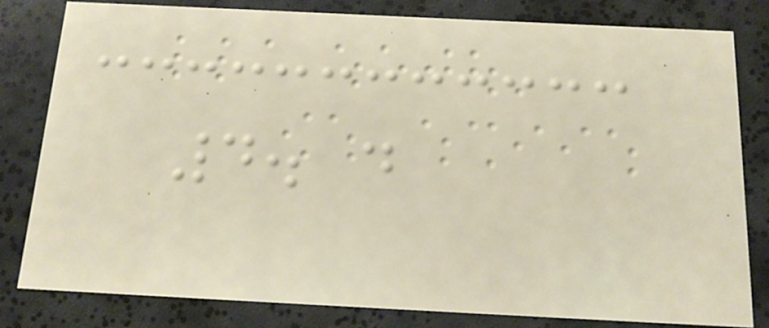4. d
